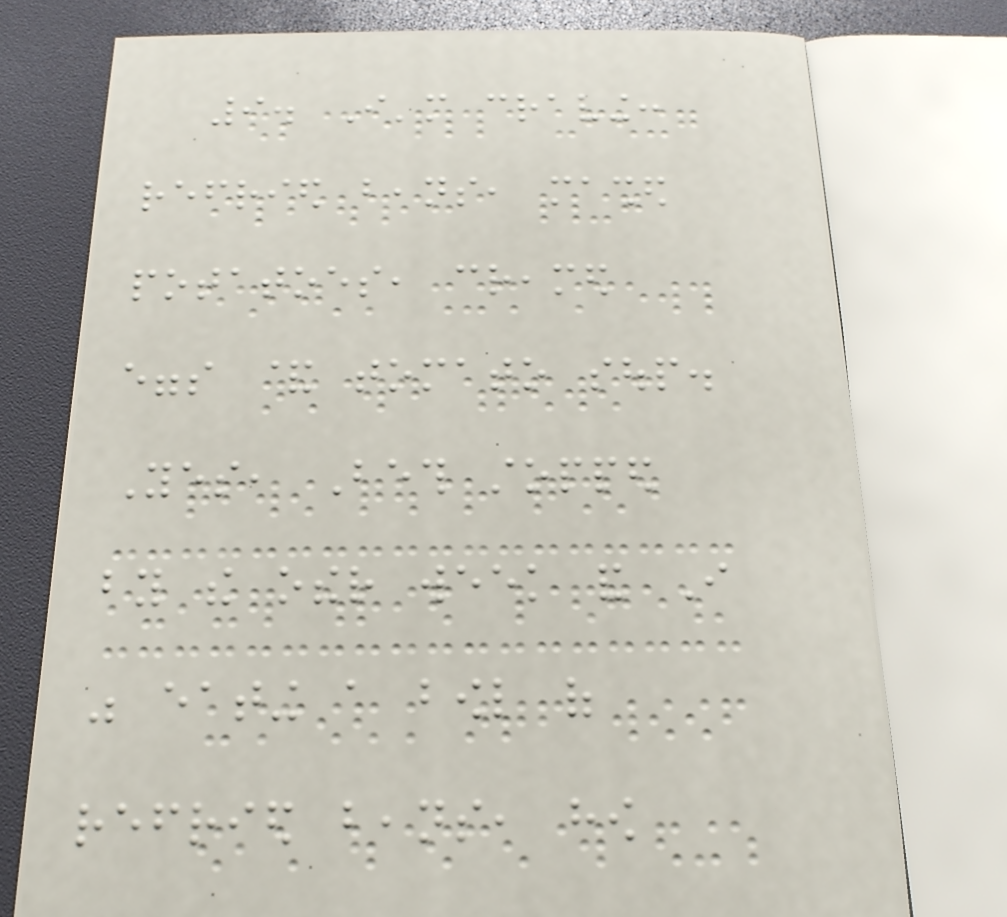9. I'm craving:
refried beans, mashed
potatoes, creamed
eggs & tomato soup.
Yes, Beth stopped
by the other week and I
was eating a bowl of
refried beans, how
